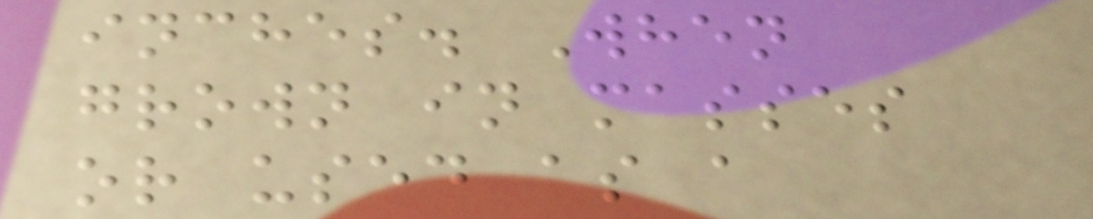inches. When
grown in masses
or used as a
